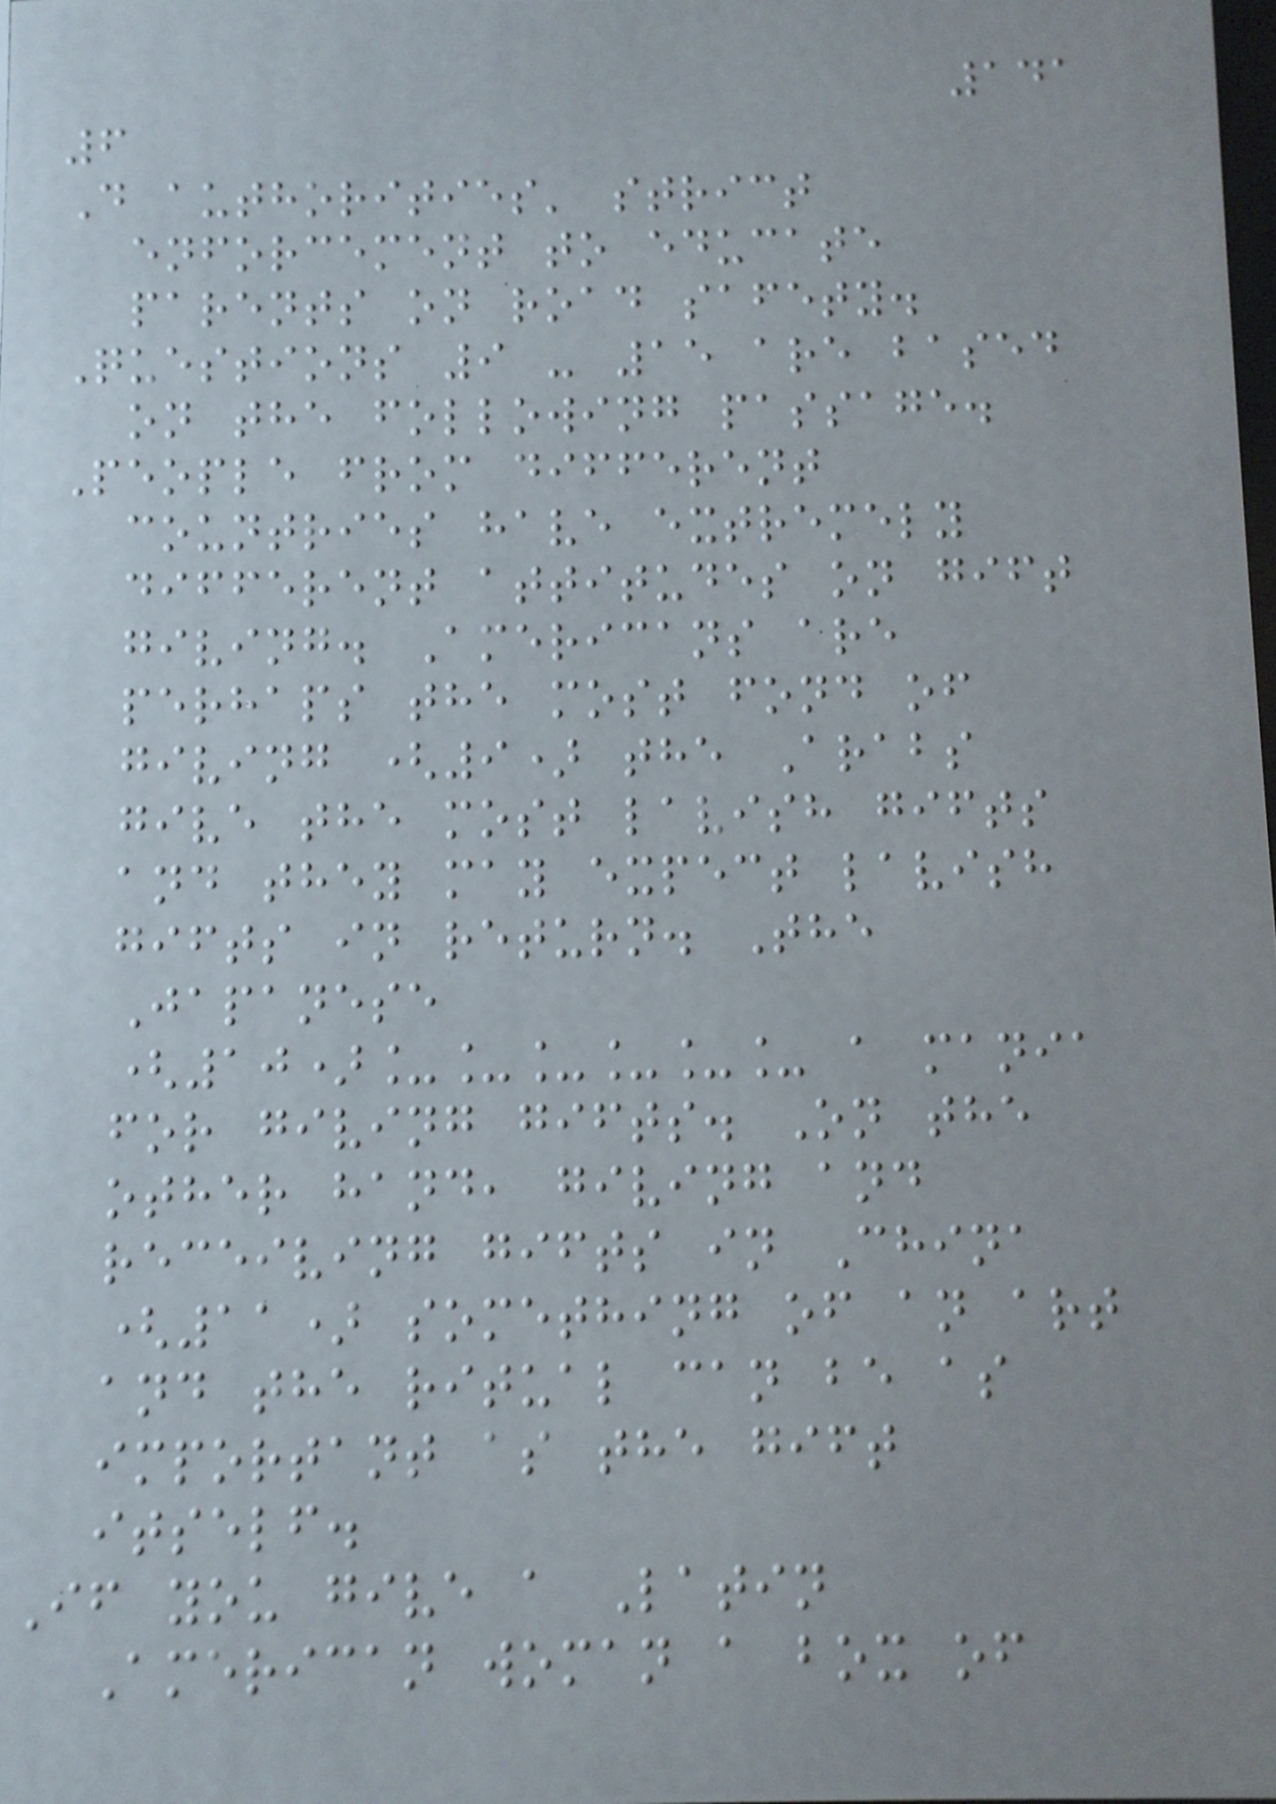141
6
D authorities' strict
enforcement to educate
parents on road safety.
Questions 9 - 15 are based
on the following passage.
People from different
countries have extremely
different attitudes on gift
giving. Americans are
perhaps the most fond of
giving (9) the Arabs
give the most lavish gifts
and they may expect lavish
gifts in return. The
Japanese
(10)______ a mania
for giving gifts. On the
other hand, giving and
receiving gifts in China
(11) something of an art
and the ritual can be as
important as the gift
itself.
If you give a Latin
American woman a box of
